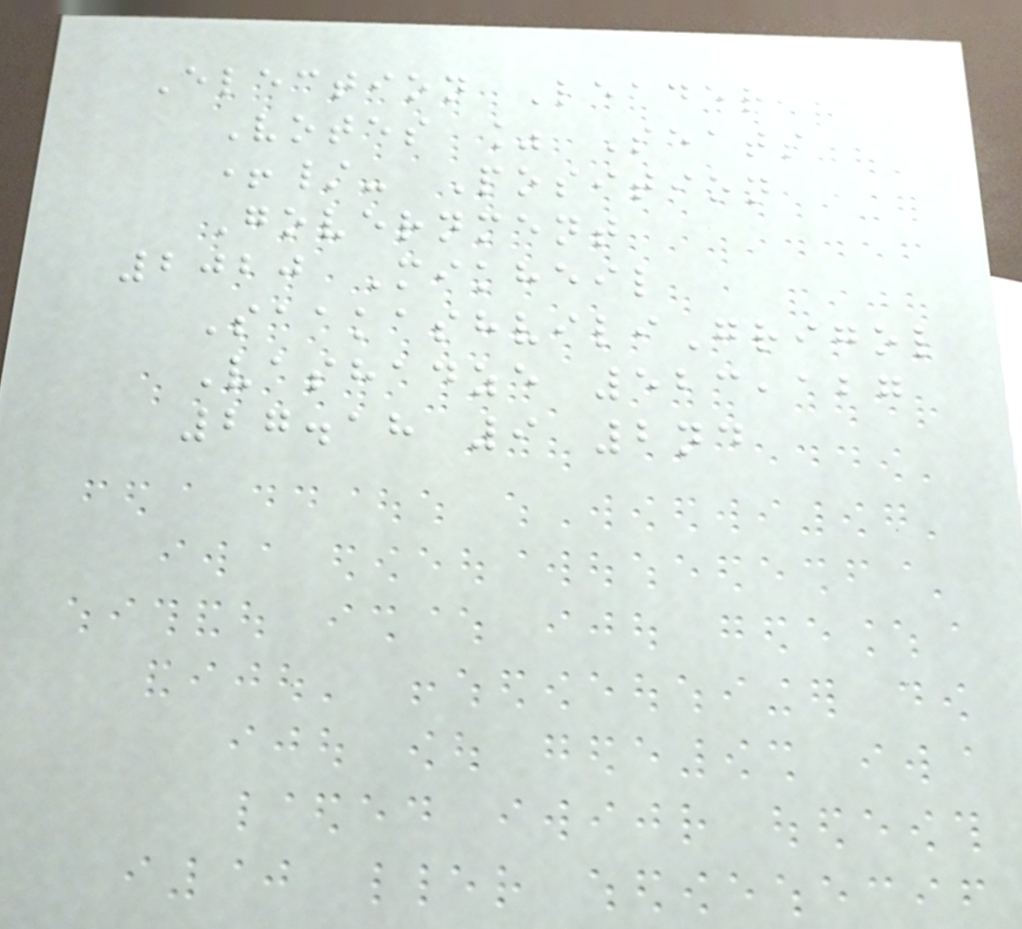Election Leader
Votes % Seats
+/- Position
Government
2020 Mikheil
SaakashviliGrigol
Vashadze 523,127
27.18 9 2nd
